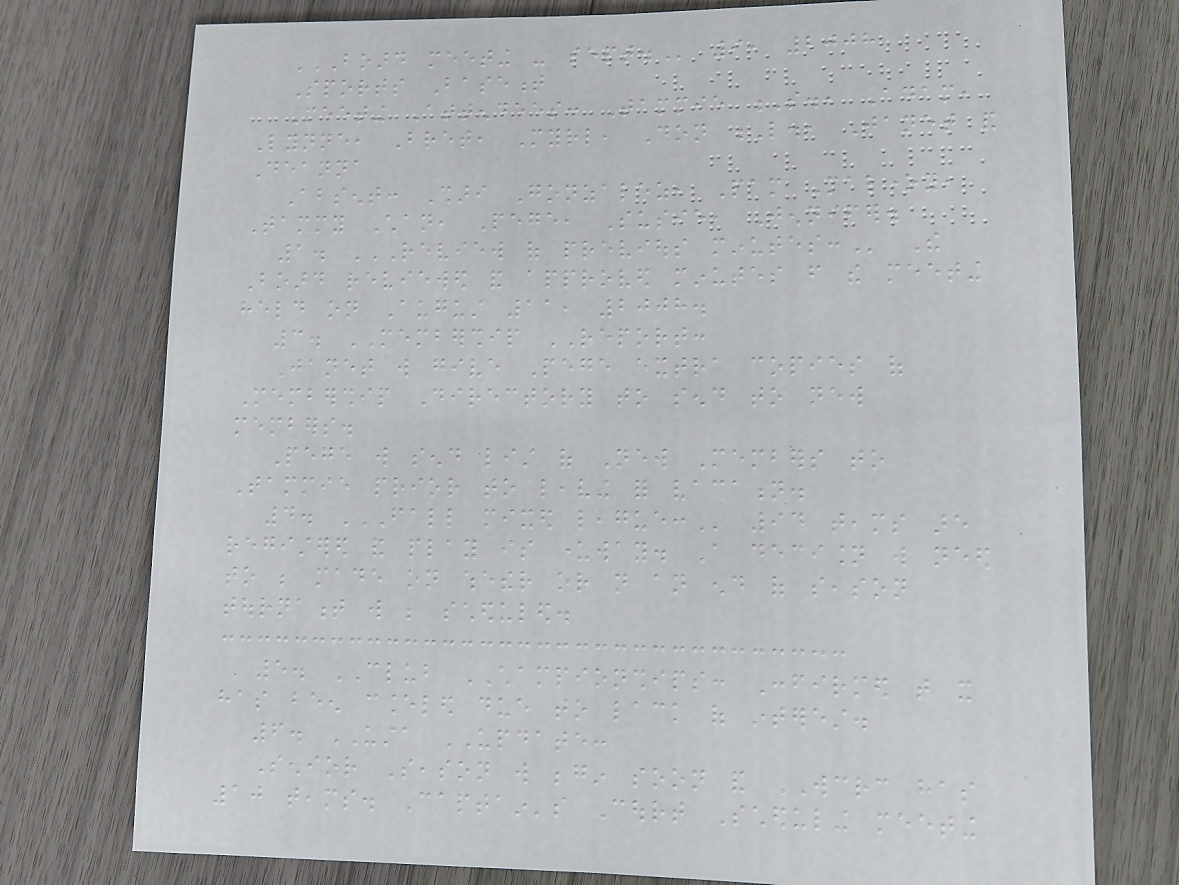BOARD MEETING - SEPT. 9, 2008
Sports Basement
Meeting Attendees: Tammie S., Adam,
Lynne, Bret, Myrl, Don L., Janet and
Deanna
Absent: Shari Gonzalez, Pam Maloney,
Tammy Chan, Pege, Susie, Jennifer.
1. REVIEW OF PREVIOUS MINUTES: The
Board reviewed and approved minutes from the meeting
held on August 11, 2008.
3. MEMBERSHIP REPORT:
Janet will give Pege extra copies of
Membership Directory to send to new
members.
Pege will send list of New Members to
Tammie prior to leaving for vacation.
4. FALL MIXED LEAGUE: 94 teams are
registered and play is underway. A decision will need
to be made on whether or not an end of season
tournament will be scheduled.
5. CLUB CHAMPIONSHIPS: Confirmed that it
has been canceled due to lack of interest.
6. USTA UPDATE:
Senior Season will begin soon and WCRC has
10 teams. Captain's Court Scheduling meeting
